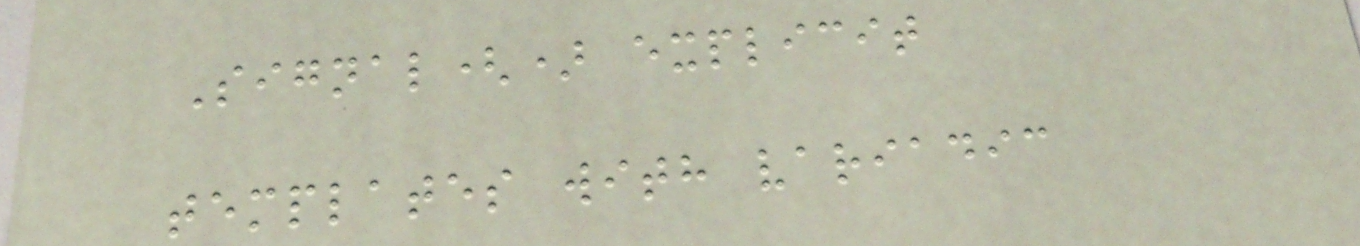Signal() explicit
templates with variadic
